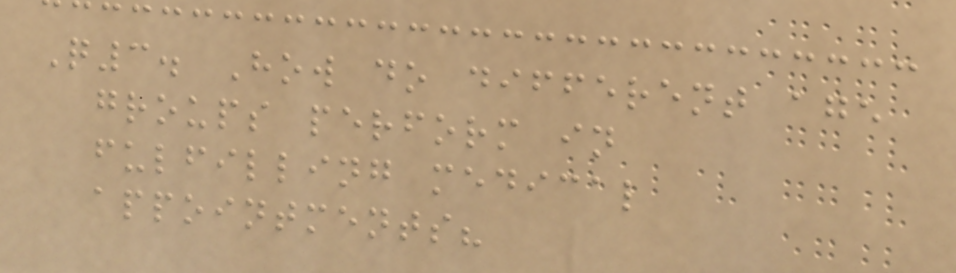Q3. How do different age
groups perform in
fulfilling medical
appointments?
